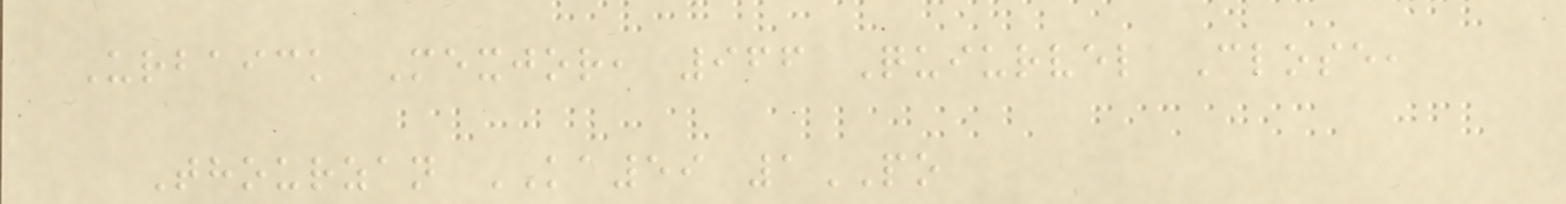Urbaick Mexjor, 966 Quiurvel Close,
Thourzan KA59 1PO
